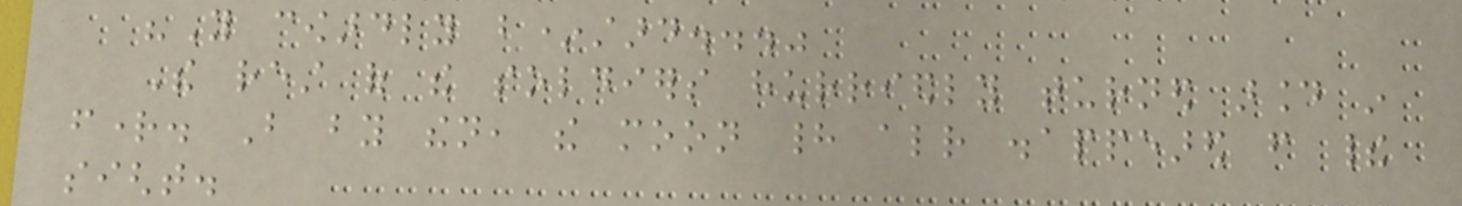"You cowardly b*stard..."
The rest of the soldiers hurriedly turned around in
fright. But by then, the moon had already disappeared from their
sight.
